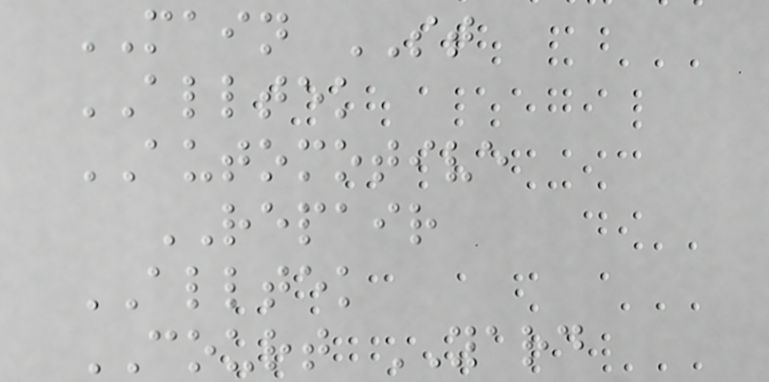MAIN ST
ALLTEK
AUTOMOTIVE
REPAIR
ALLTEK
COURT YARD
